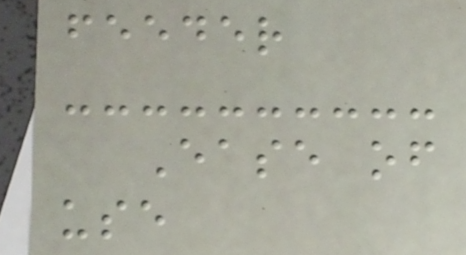feeder
Ease of
use
